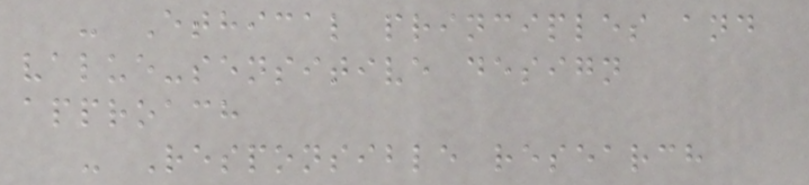- Ethical principles and
value-sensitive design
approach
- Responsible research
